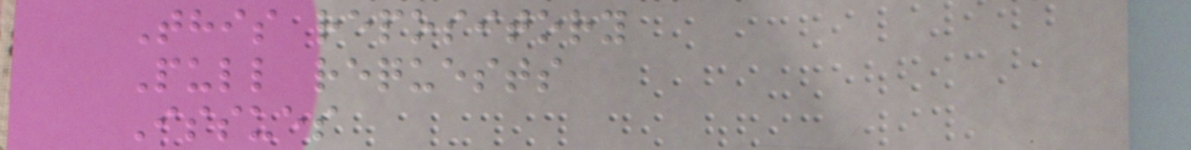This repository
Pull requests
Issues
